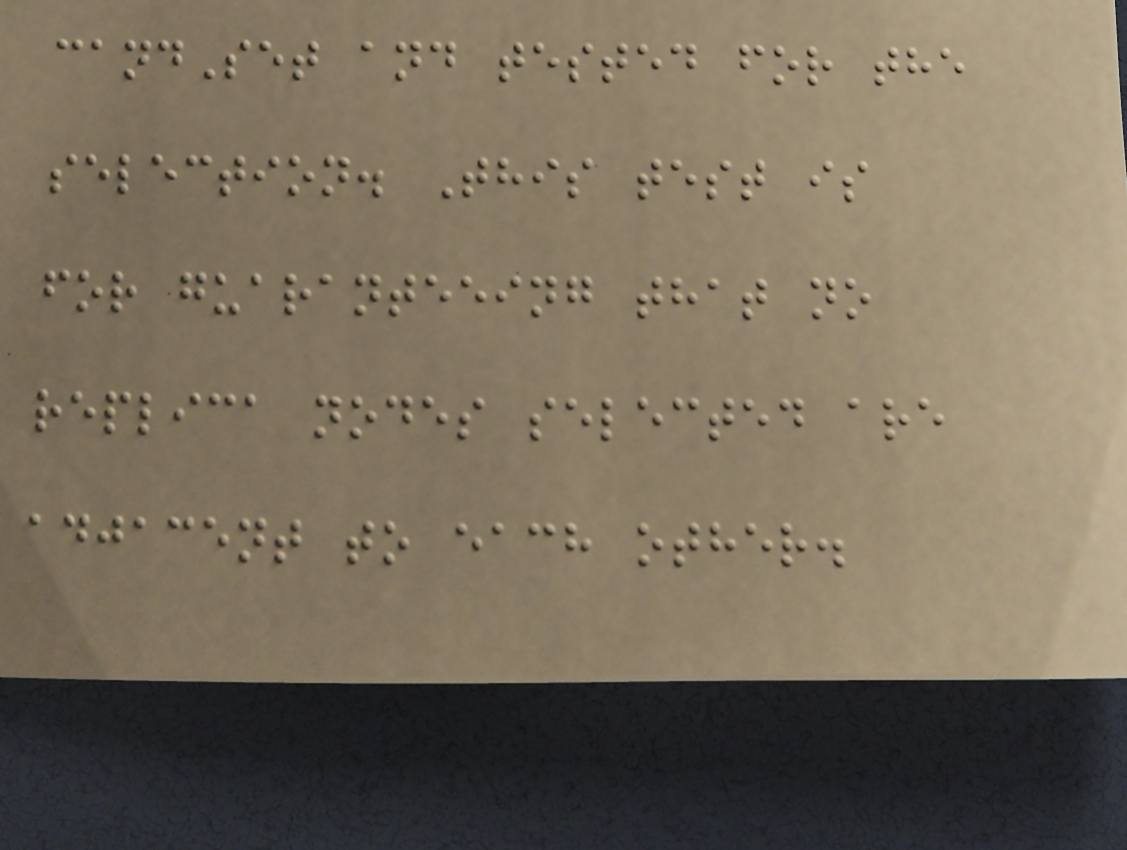candSet and tested for the
selection. This test is
for guaranteeing that no
replica nodes selected are
adjacent to each other.
